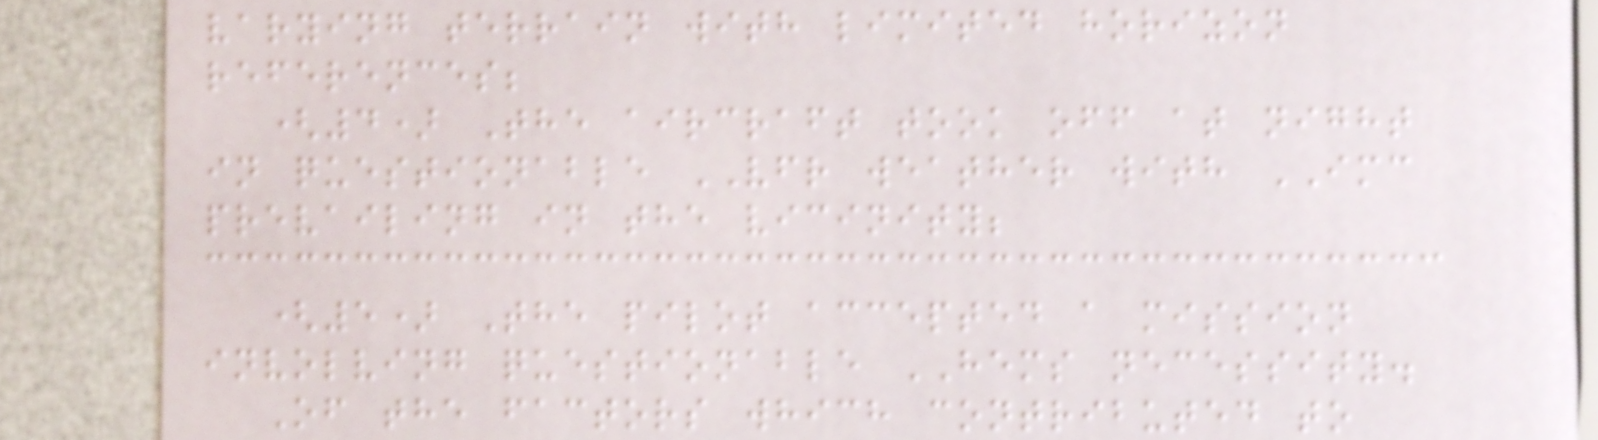varying terrain with limited horizon
references;
(4) The aircraft took off at night
in questionable VFR weather with IMC
prevailing in the vicinity;
(5) The pilot accepted a mission
involving questionable HEMS necessity.
Of the factors which contributed to
